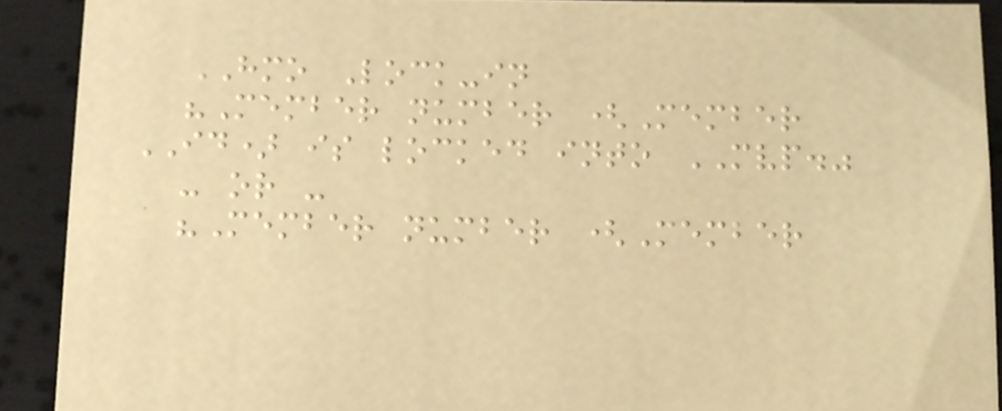HMO Lock-in
"Member number (Member
ID) is locked into MVP."
- or -
"Member number (Member
